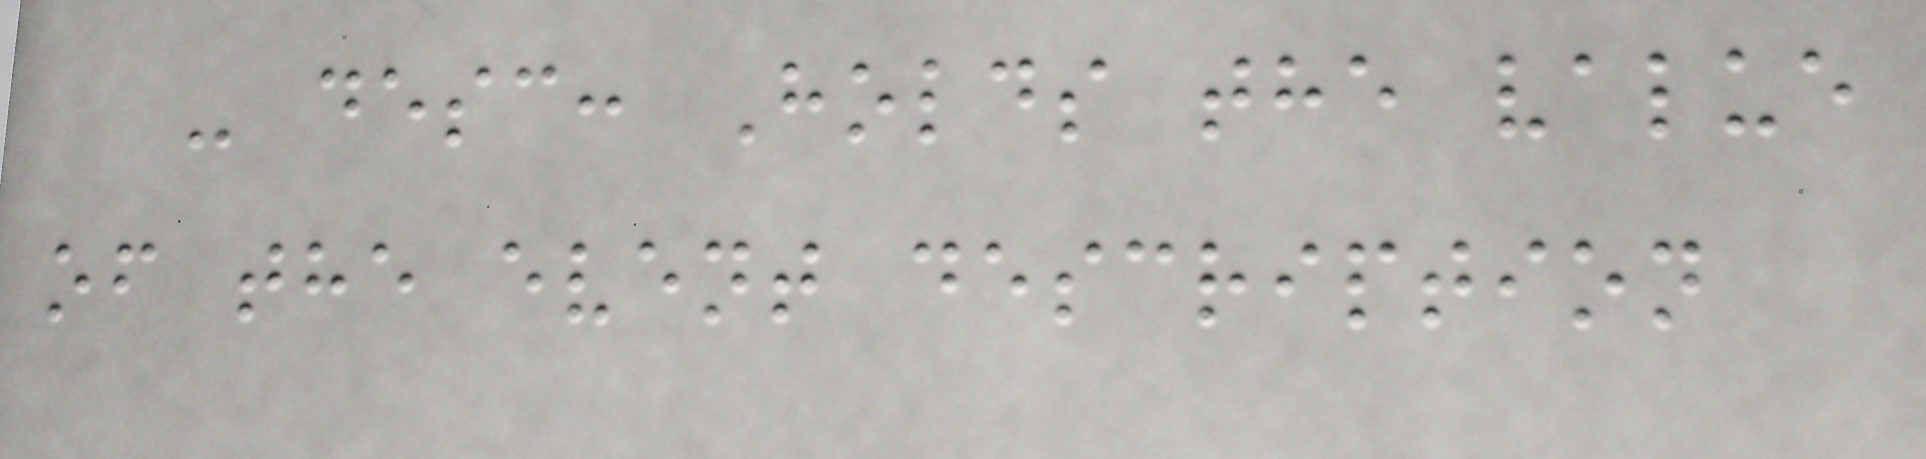- desc: Holds the value
of the event description
